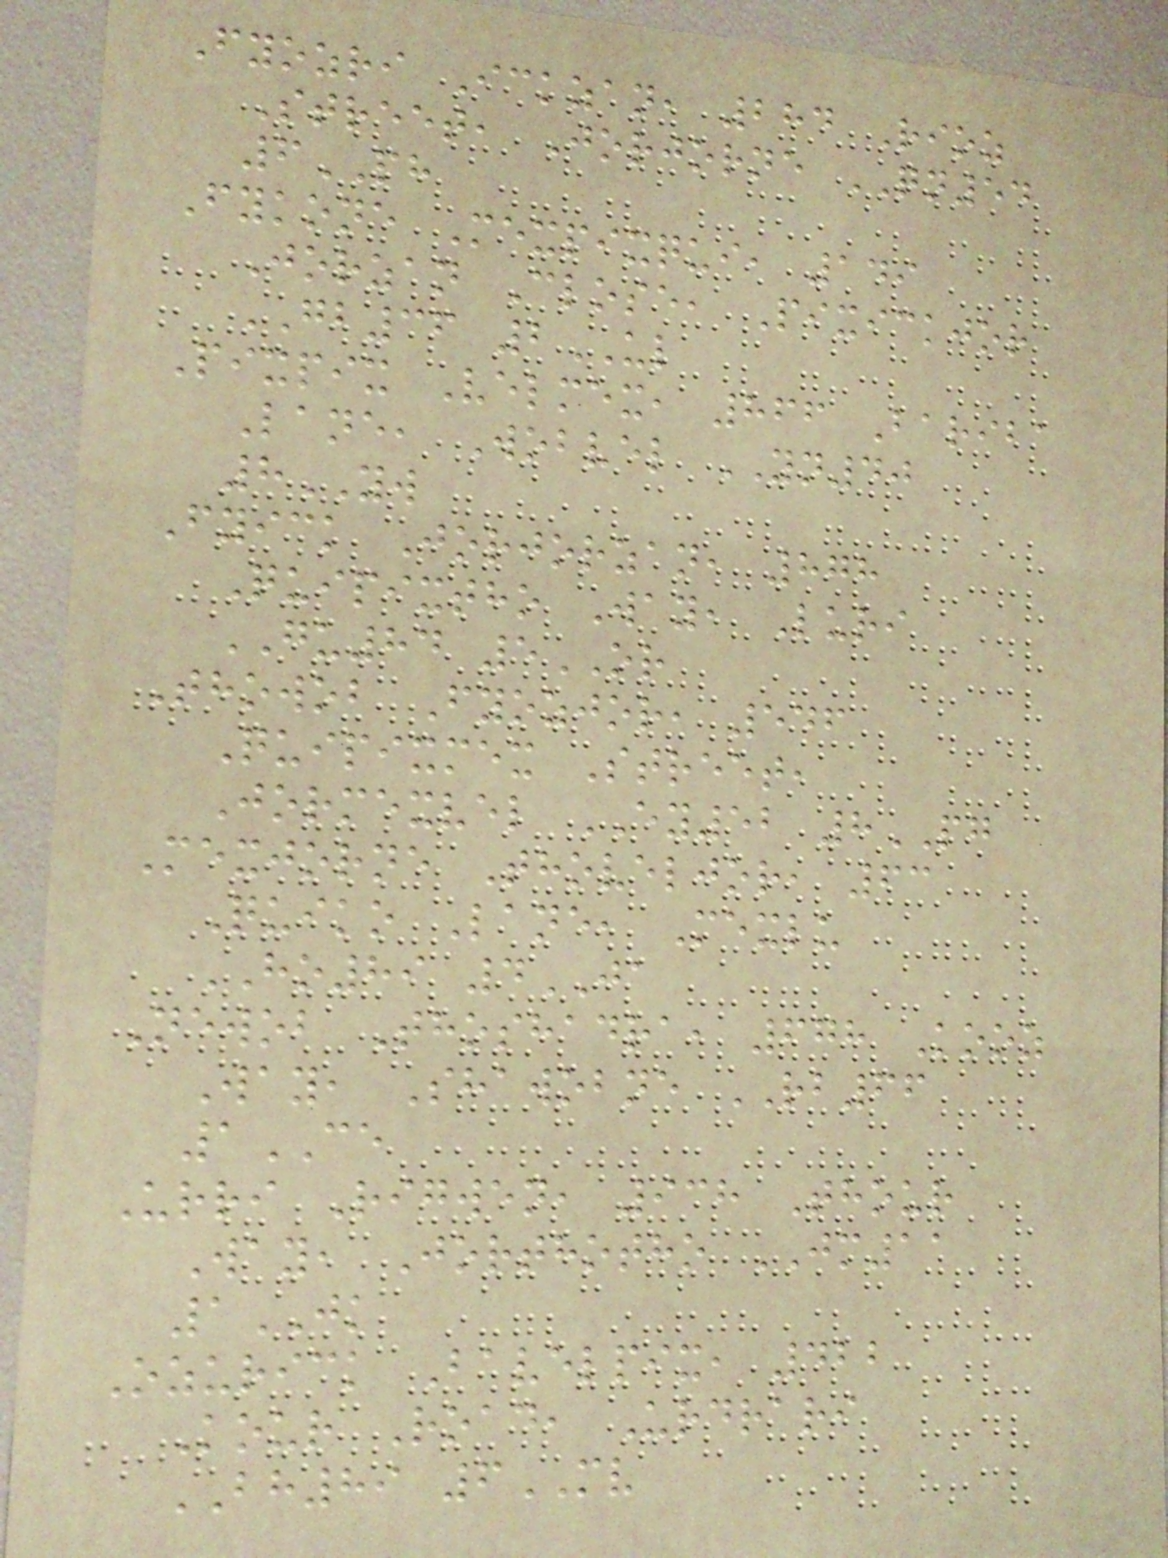Fyozri Ickzan, 284 Rioz
Street, Jorjorne QN54
6PH
Fykone Mexpixqui, 149
Jorzan Close, Pixickjor
GB36 2UL
Pixpix Velmex, 866 Bariba
Lane, Wobvel YN40
8YW
Fyick Jorjorzan, 878
Quipixtho Way, Luri
GU84 5OR
Thowob Fyozjor, 546
Quipixmex Street,
Jormexvel EY52 8PG
Mexjorne Thoveljor, 63
Quiko Lane, Mexlu
HO89 4JA
Newob Thoshadra, 678 Kooz
Way, Shawobne RB66
1CE
Urri Rigwen, 938 Thour
Way, Jorthotho JM11
1JK
Ozurick Bavelpix, 422
Kour Road, Urdrari
BH89 6MV
